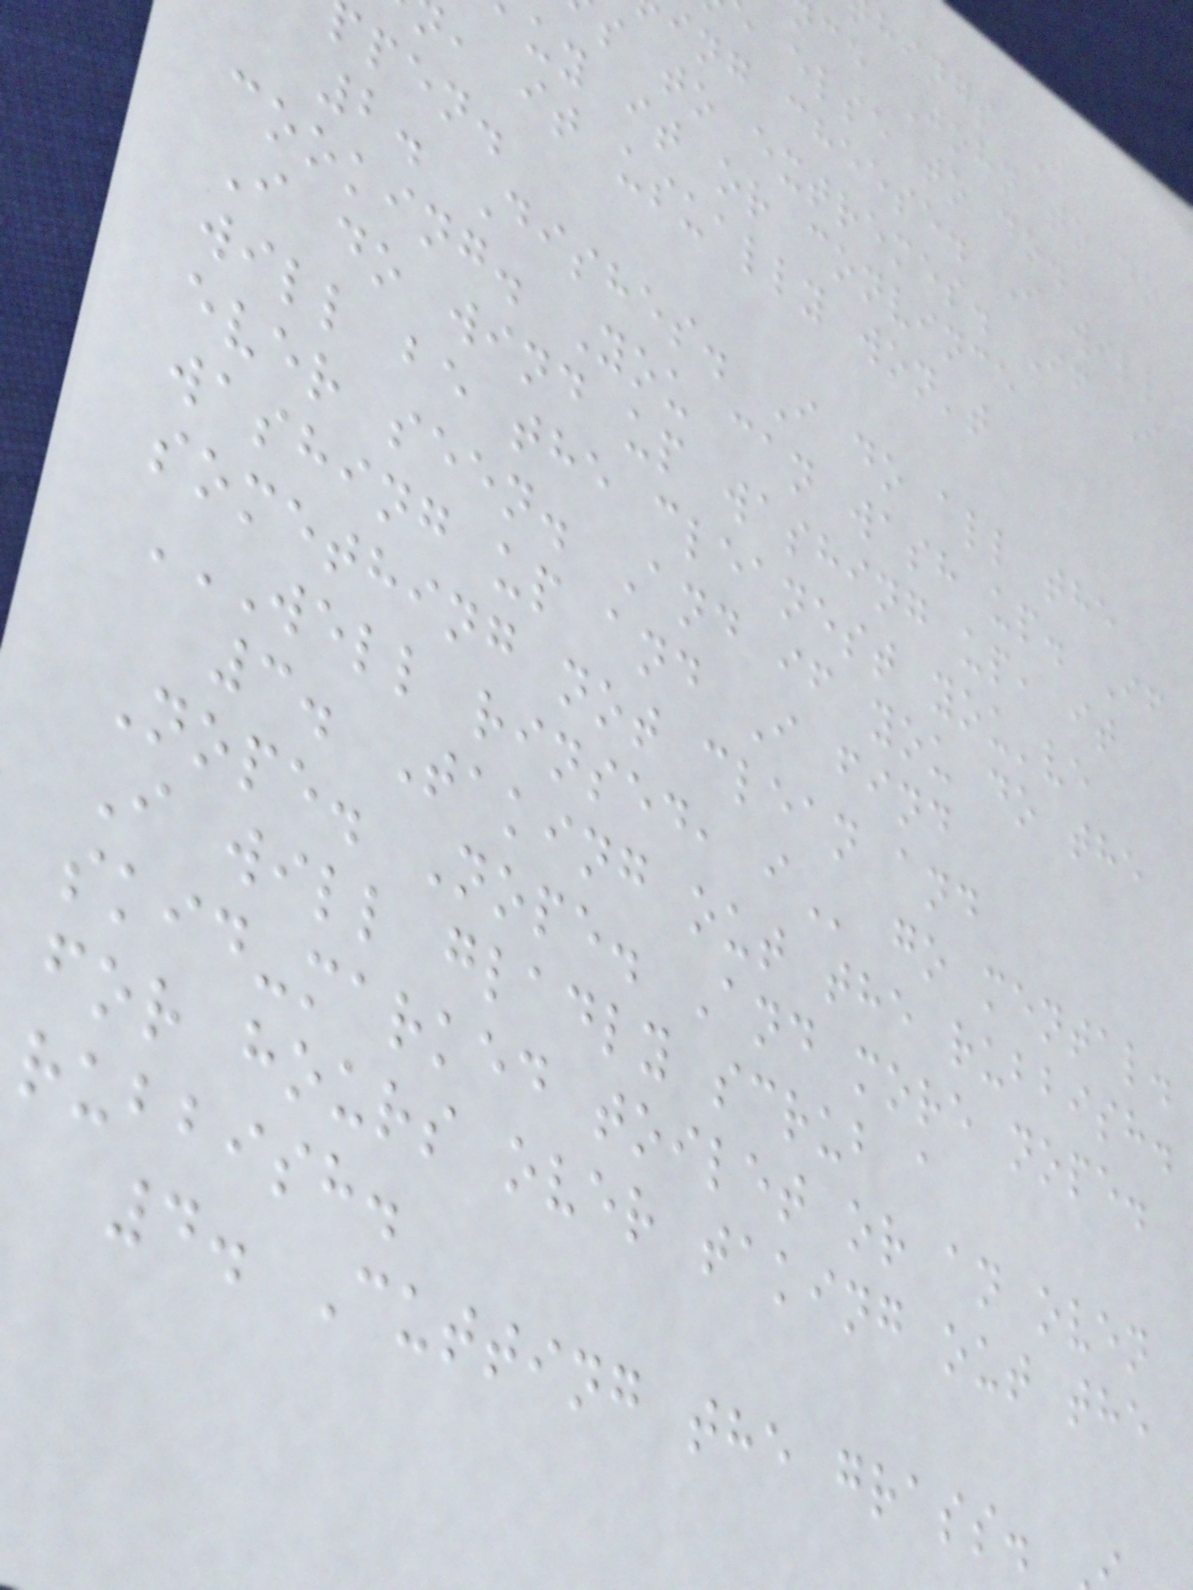hings I
ce John to do
else to do.
ing cheese. I will
s to extremes. If I
uy it or convince
, it usually won't
pen.
2. Dishes. I do all the
cooking. You can wash up. If
I do wind up washing up, it
will be the cleanest you've
ever seen. And if you do the
washing up and I find
something not clean and
WELL RINSED, I go mental.
3. Taking out the rubbish.
Nope. Nope. And more nope.
I will gladly scrub a
skid-marked toilet or an oven
for hours over taking out the
rubbish.
4. Cutting the grass.
